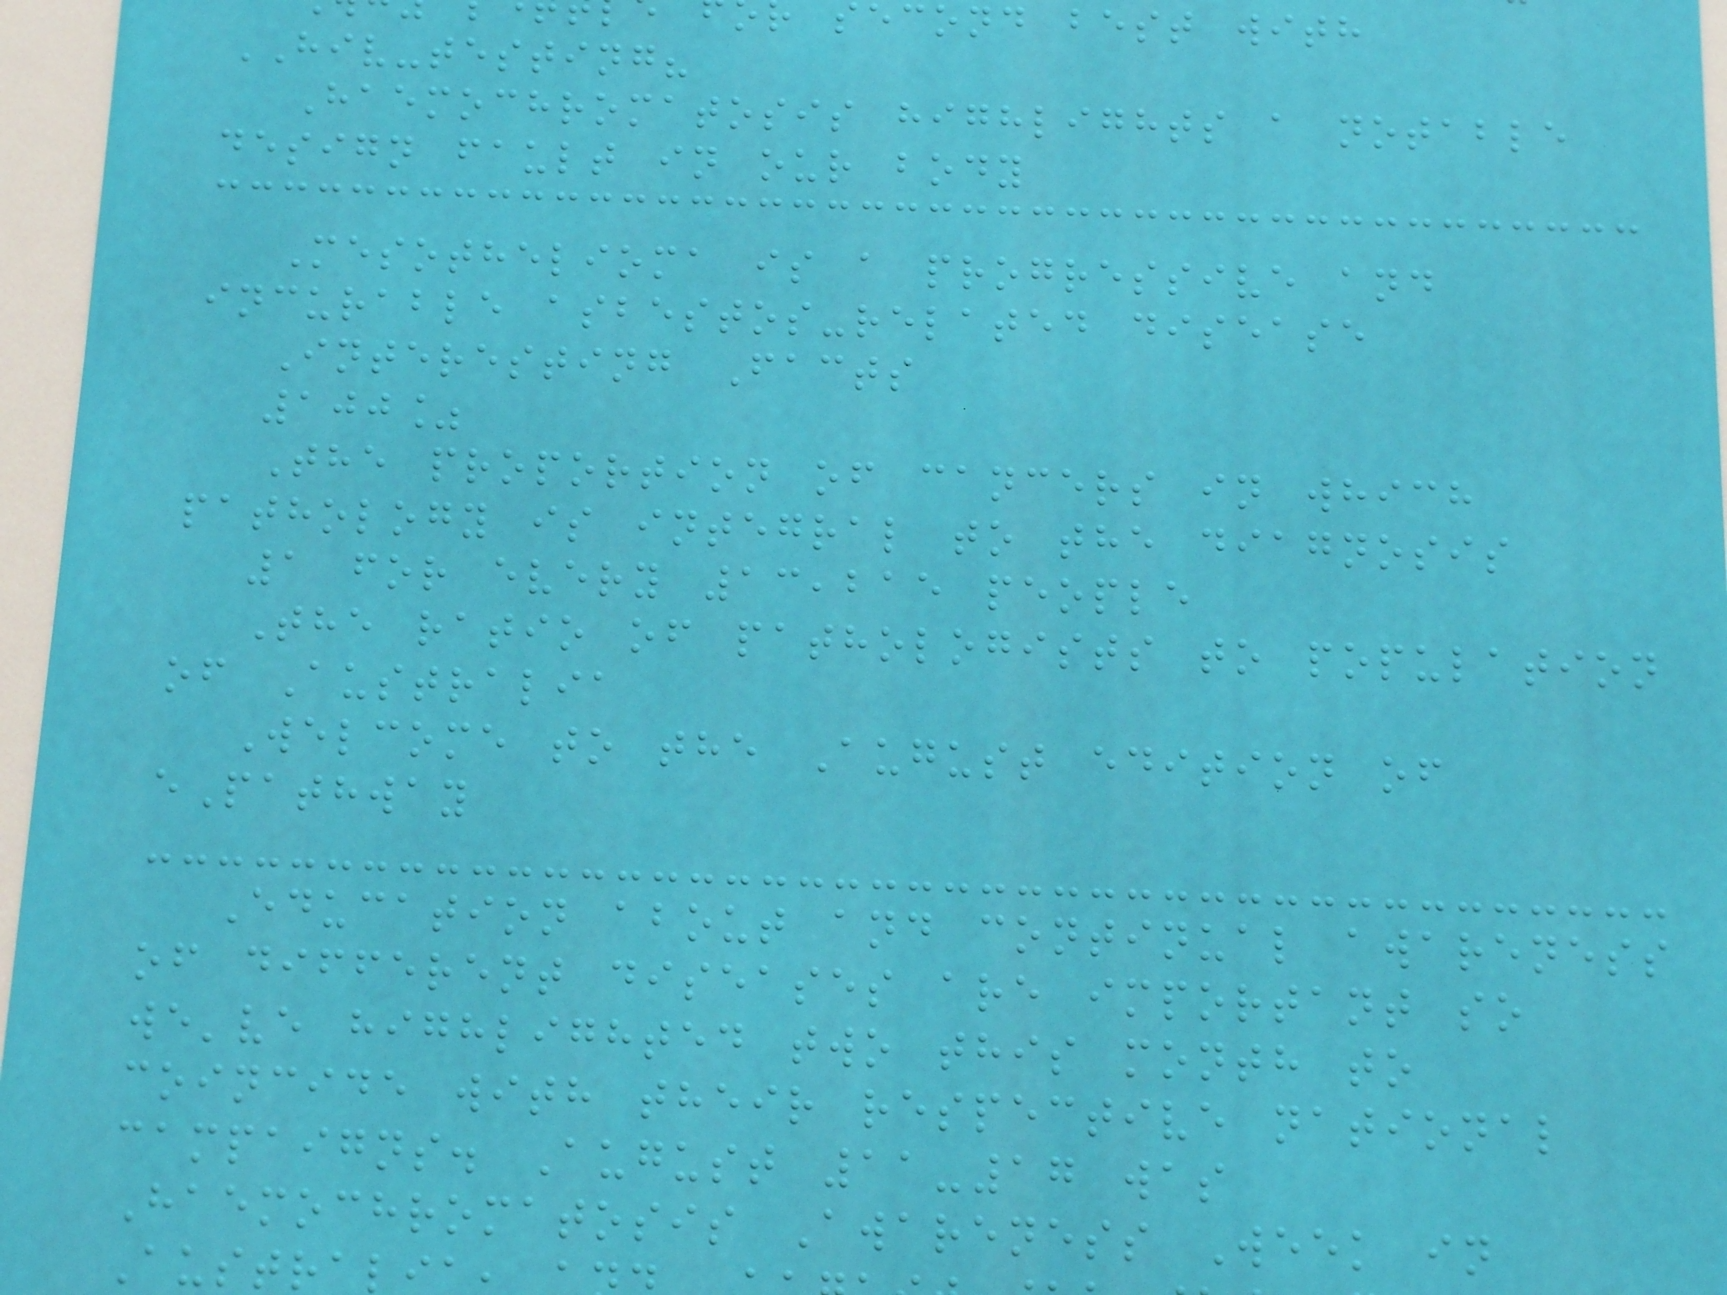second best with
HIV-testing?
Haemochromatosis highlights a notable
design fault in our body
Mesothelioma is a progressive and
incurable asbestos-related disease
Interesting Facts
100%
The proportion of cancers in which
pathology is integral to the diagnosis
1 for every 13,215 people
The ratio of pathologists to population
of Australia
Welcome to the August edition of
ePathway
Education about and continual awareness
of different diseases are important so
we've highlighted two this month to
coincide with their respective national
campaigns. August 11-17 was
Haemochromatosis Awareness Week in
